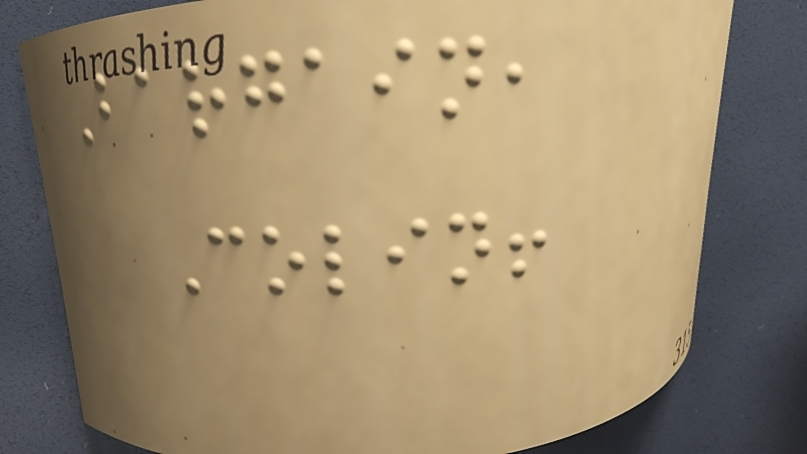Bargain,
Colin!
